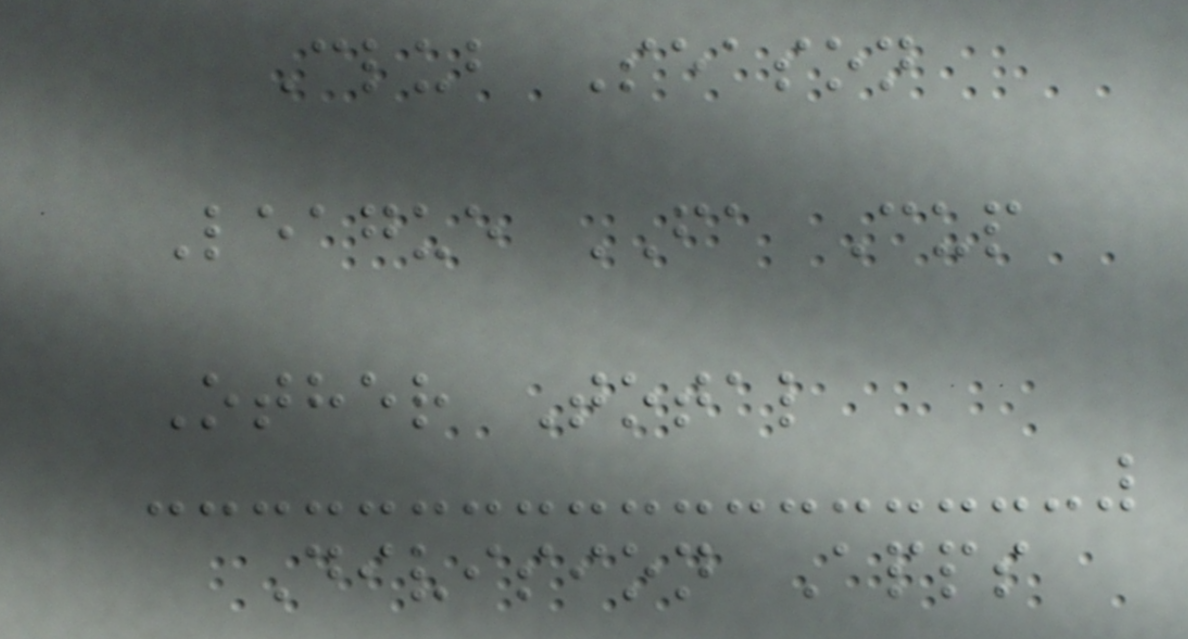Club Season
League FA Cup
Other Total
Division Apps
